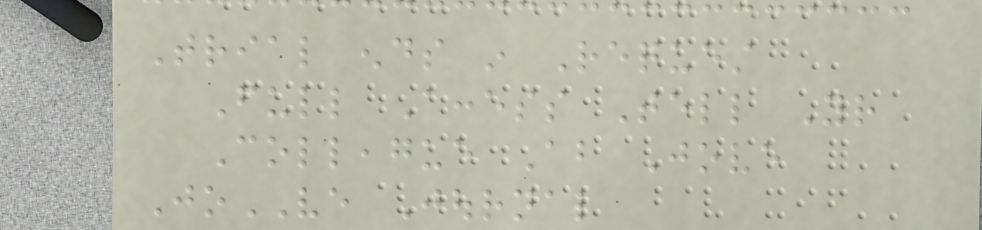Trial ends in Request
Full Access Tell Your
Colleague About Jove
JoVE Journal
